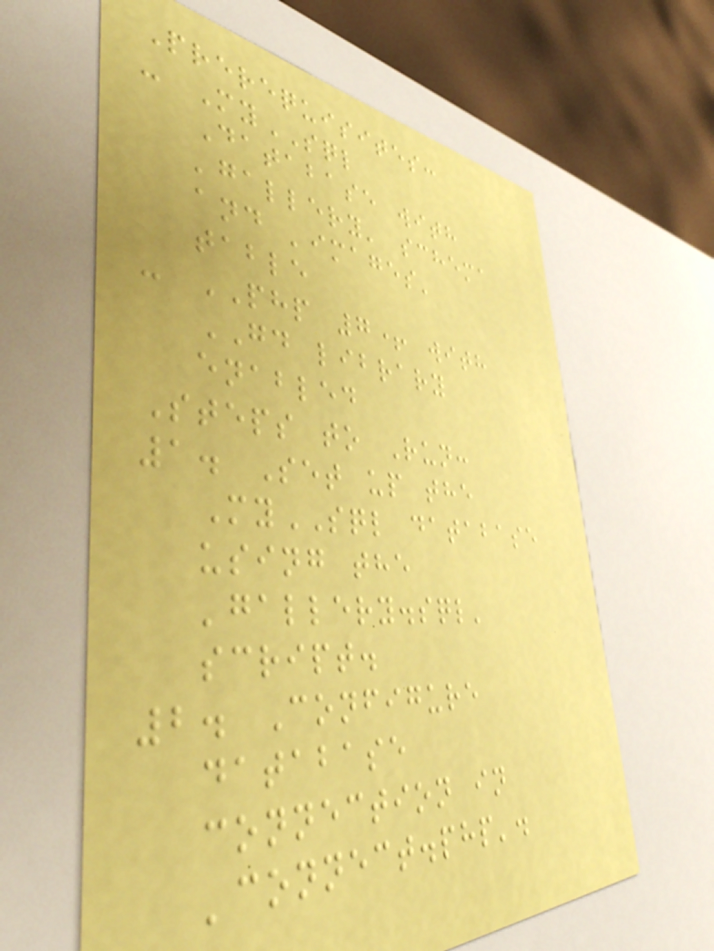Prerequisites:
- MySQL
Database with
'gallery' schema
and 'images'
table
- PHP 7+ with
GD library
enabled
Steps to Run:
1. Set up the
MySQL database
using the
'gallery.sql'
script.
2. Configure
database
connection in
'connect.php'.
